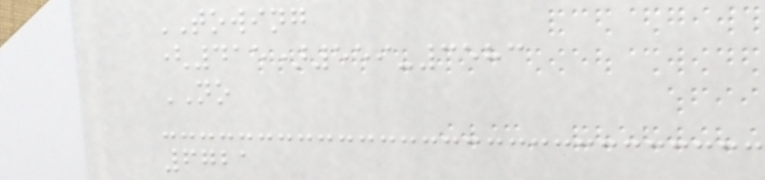TOWING
(415)559-3583
NO
6721
